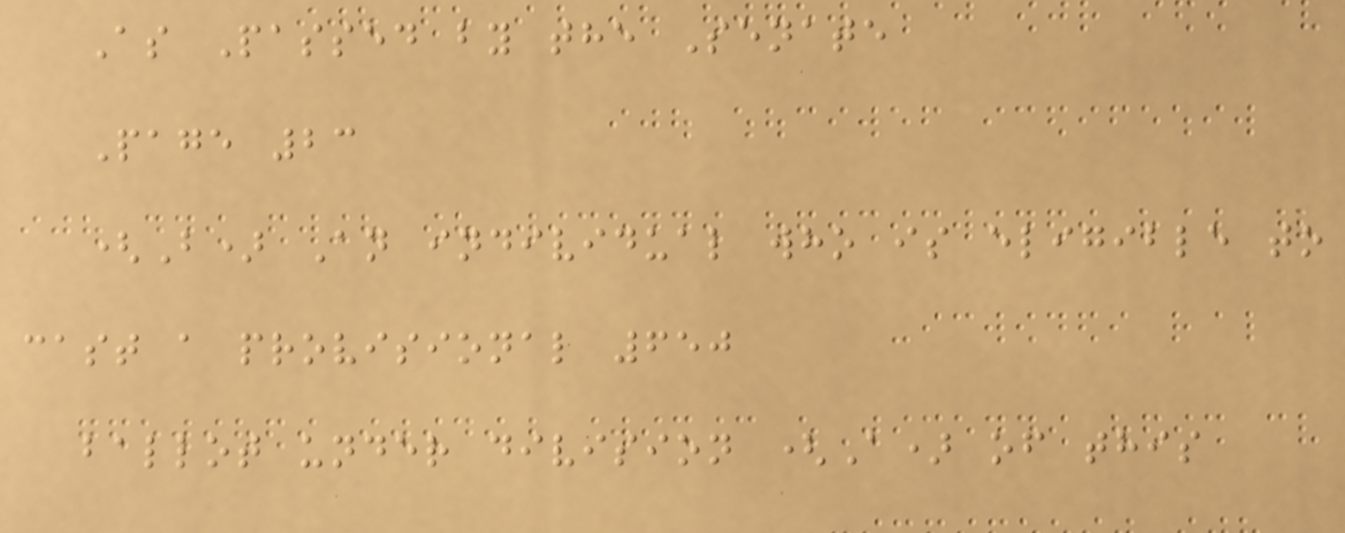As Passed by the Senate
Page 23
(B) An individual who is eligible to
cast a provisional 650
ballot under division (A) of this
